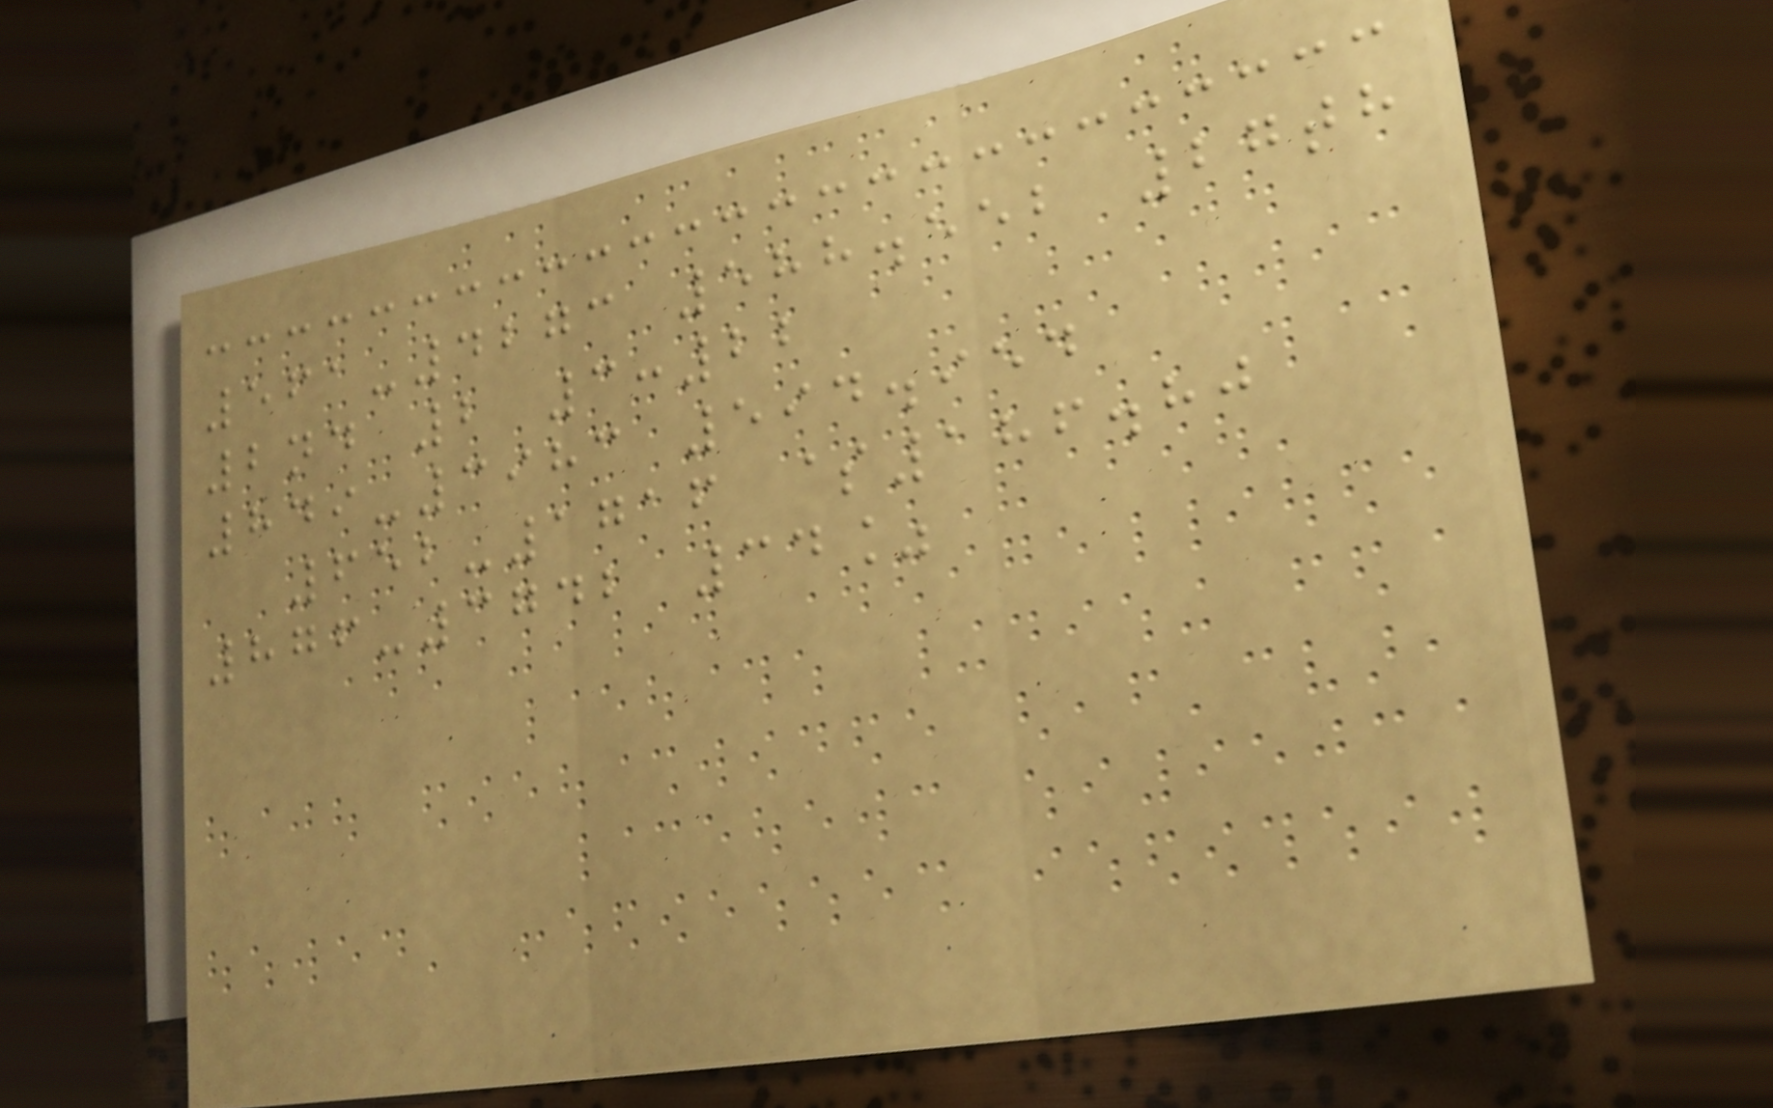561-4273 588.552 27th
2nd 2 3:22
849-3983 594.954
652-1716 $186.80
876-3742 34%
